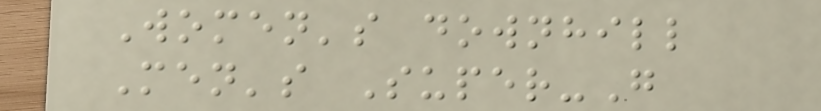Women's downhill
Men's Super-G
